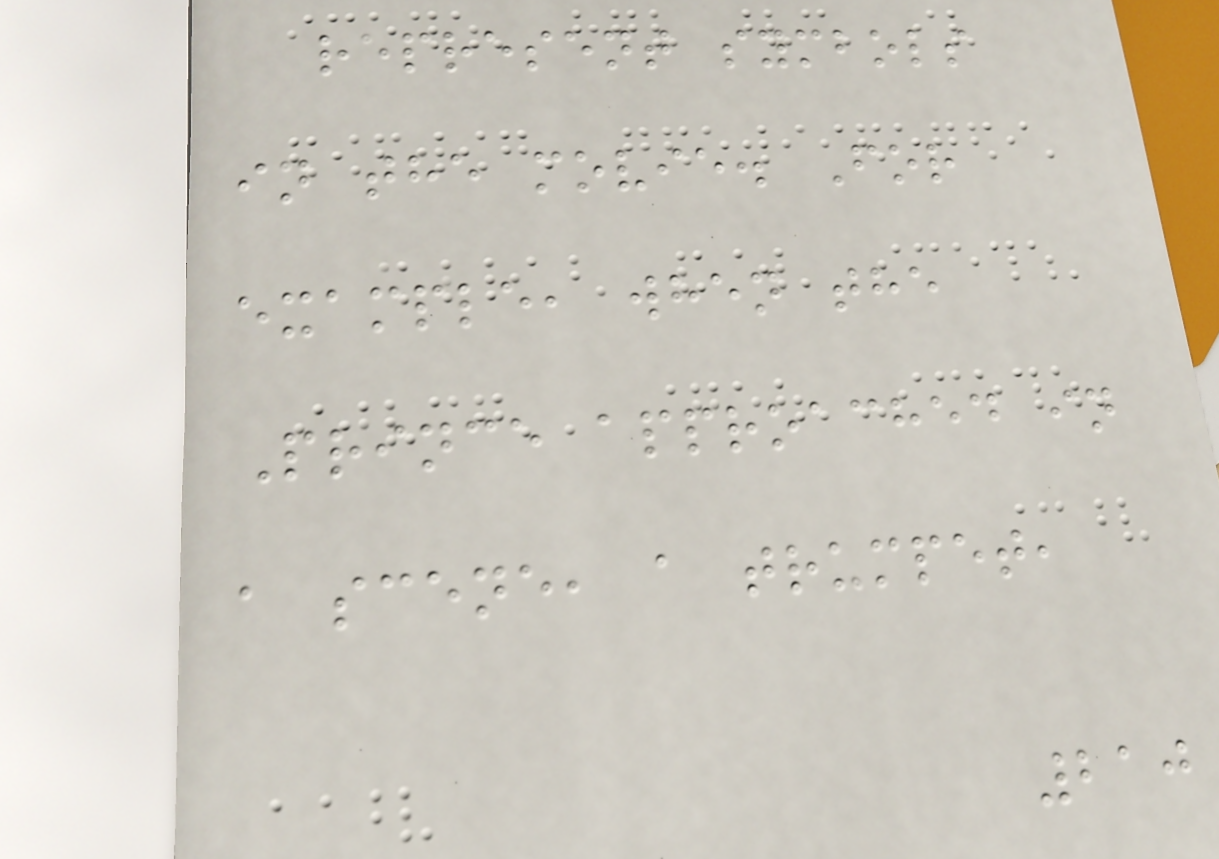represent symbols
in the movie. For
example, when the
Prince approached in
a scene, a trumpet,
210
